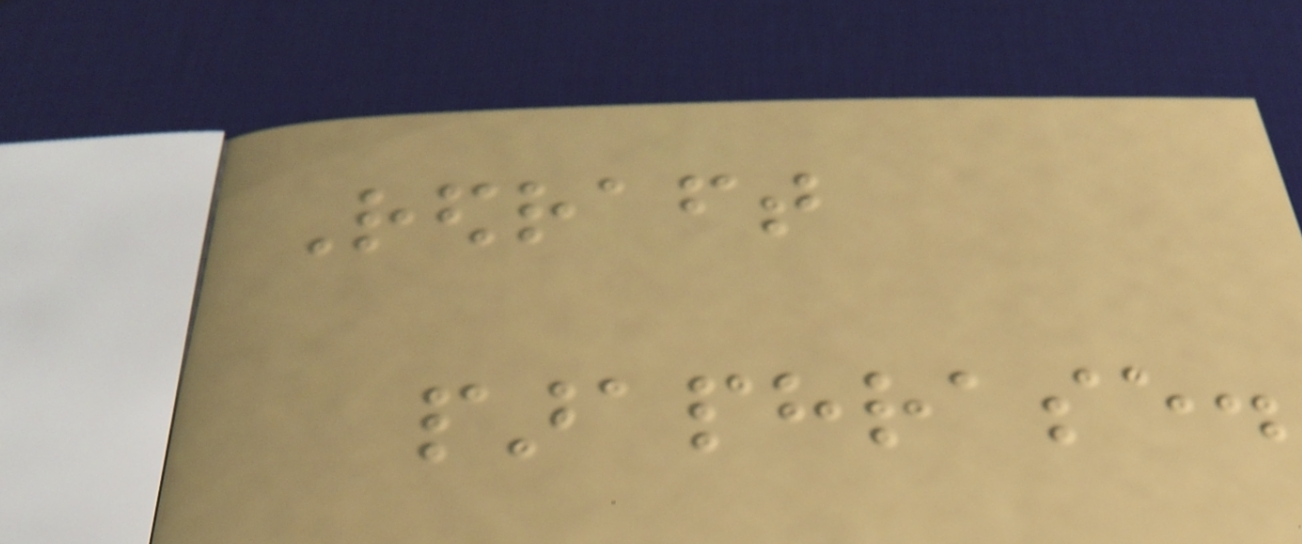Redraft
paraphrase.
